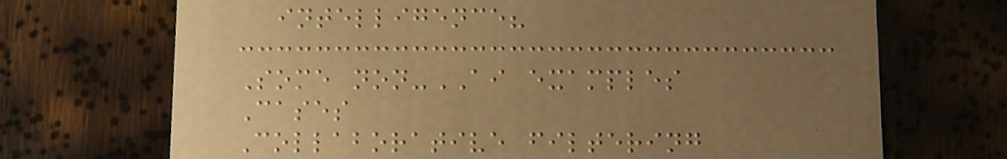intelligence?
Some non-AI examples
Cases
Collaborative filtering
